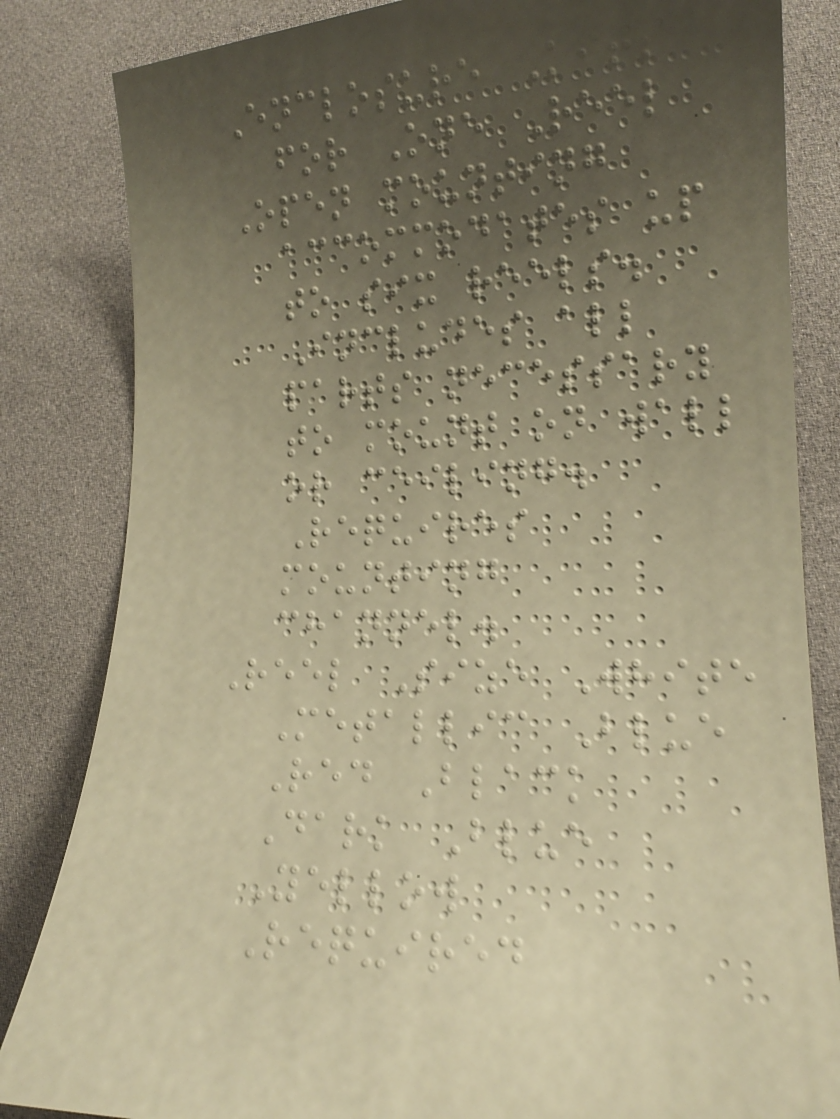Enclosure Kits
for One Reel
Open mounting
accommodates up
to six reels.
Includes all
parts necessary
to mount on wall
or ceiling.
Requires
mounting
channel.
Reel Size White
Metallic Blue
Red Black
Dark Blue
Yellow
Required
